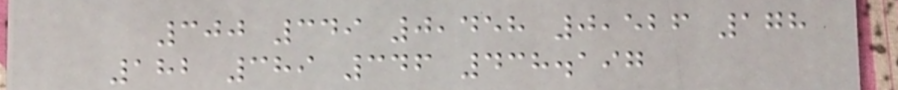300 349 0,458 0,526 178
182 389 346 438.197
